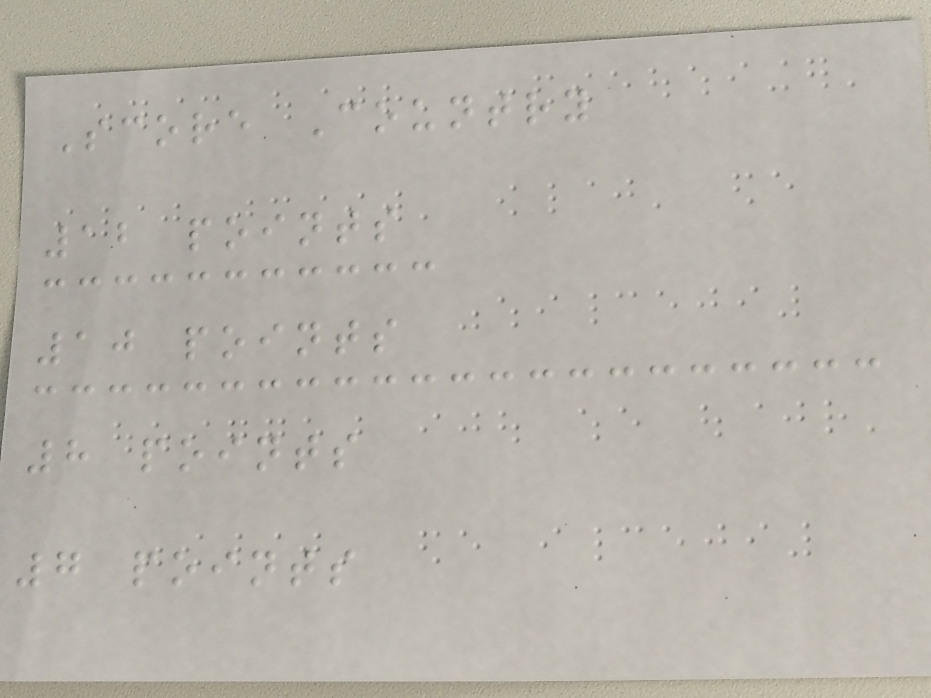Score Country
12 points
10 points
8 points
7 points
